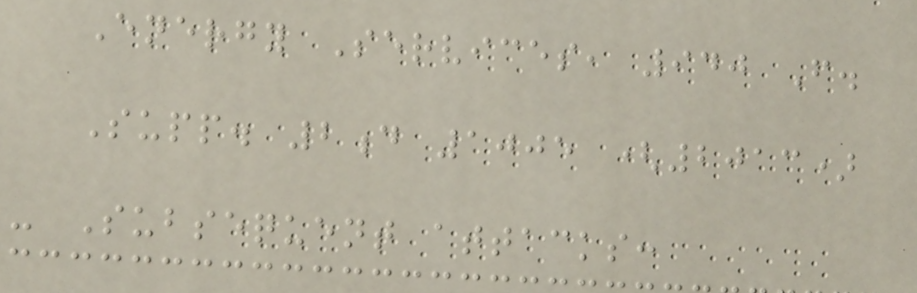Energy Services, 940 F.
Supp. 2d 1005 (2013)
- Subsequent attacks:
